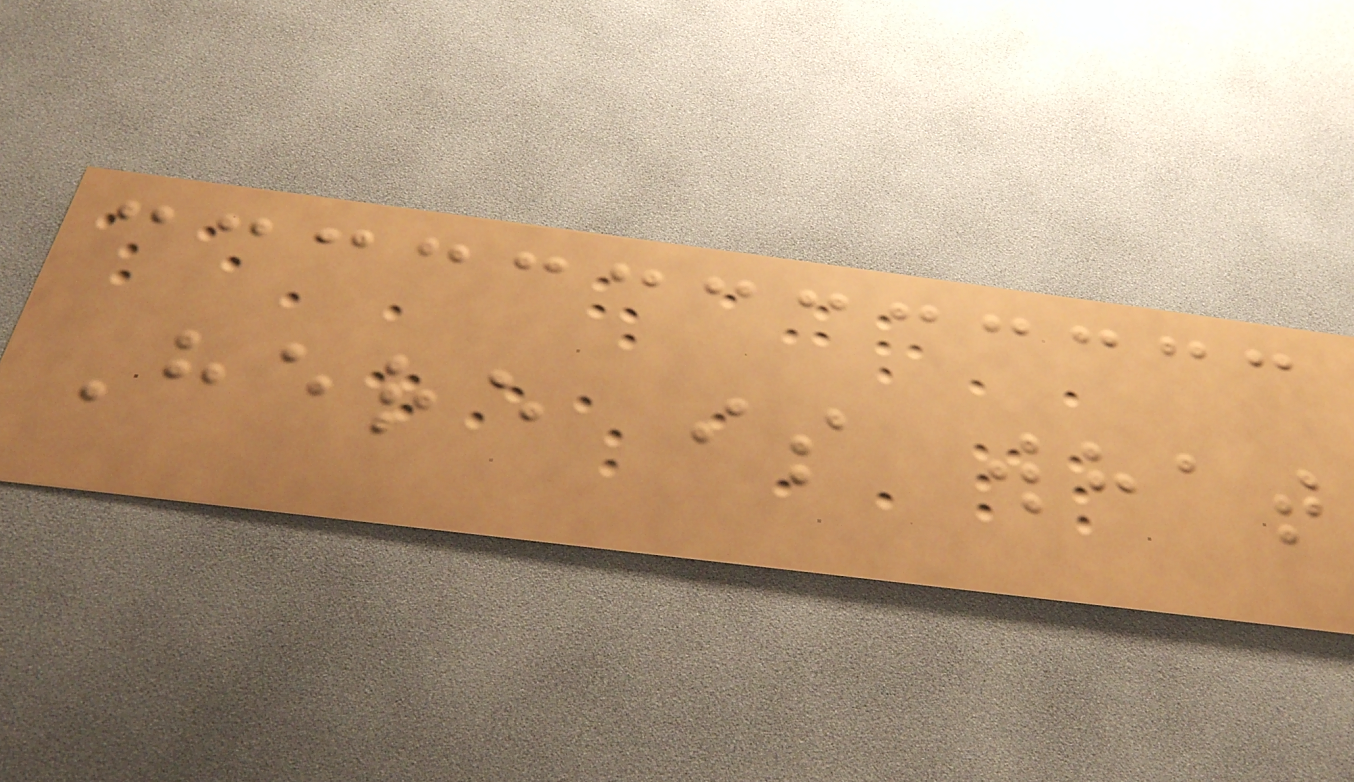Here is what
